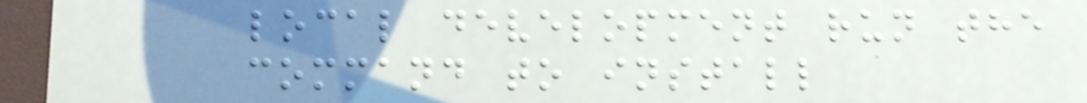local development run the
command to install
